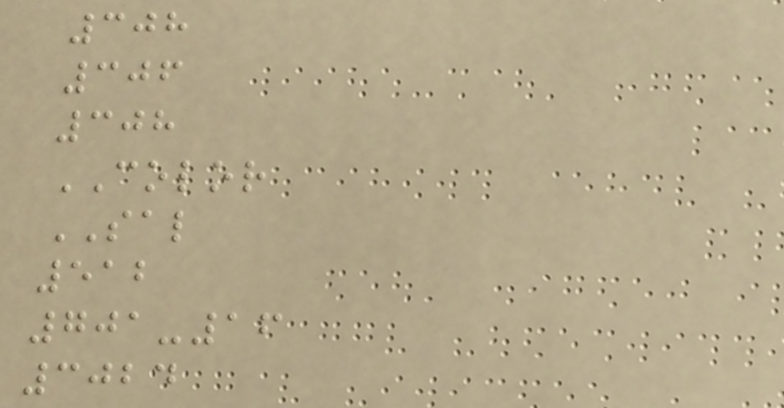308
306
308
COLOR
SAL
512
701-16
3024
